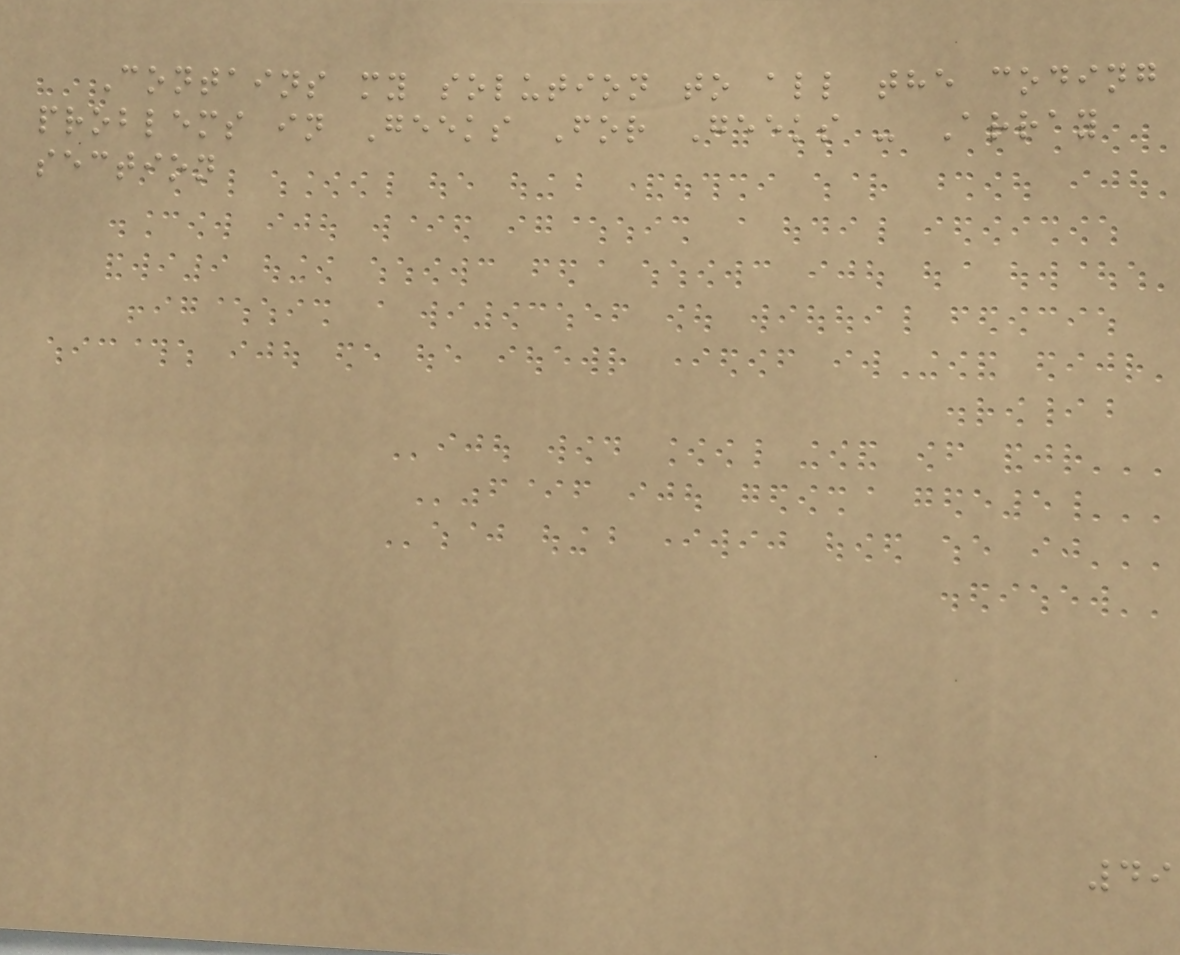Contains my solution to all the coding
problems in Geeks For Geeks - Array
section
49
